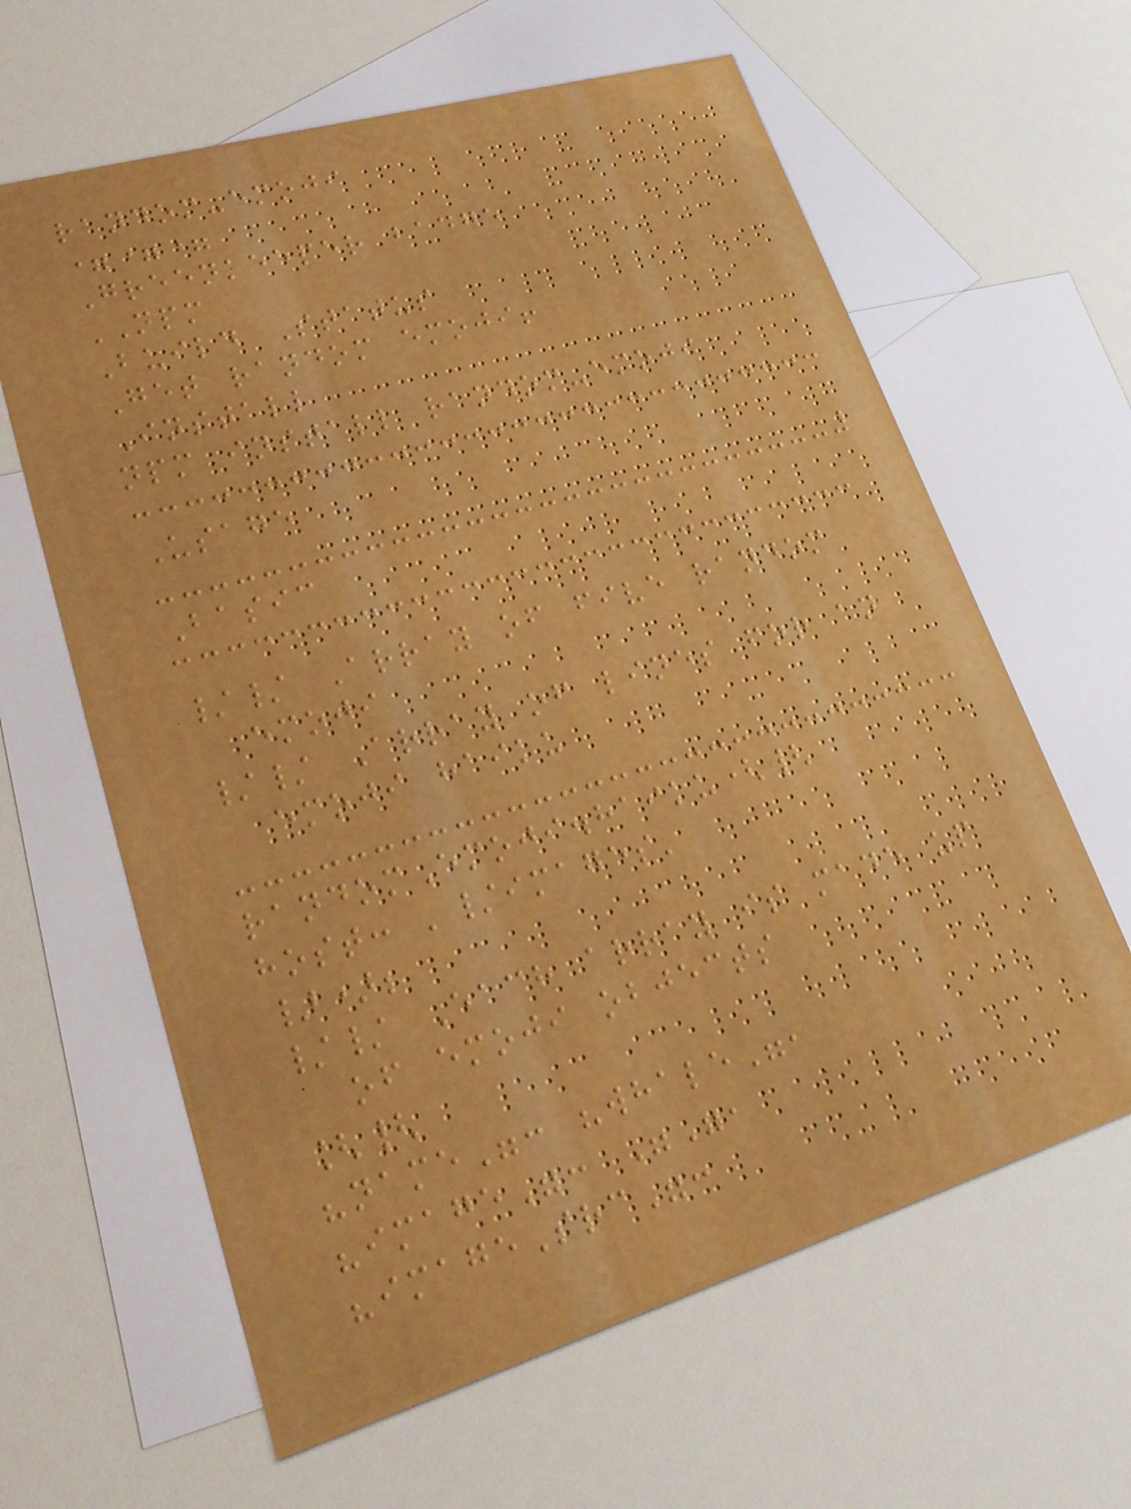random-emoji
===
Greenkeeper badge
NPM
Build Status
Get random emoji!
Install
npm install random-emoji
Usage
Basic
// Array of five random
emoji
// Array of lines for an
emoji haiku
randomEmoji.haiku({
host: '/images'
});
// Each array is made up
of emoji objects
[{
"name": "whale",
"image": "",
"imageSrc":
